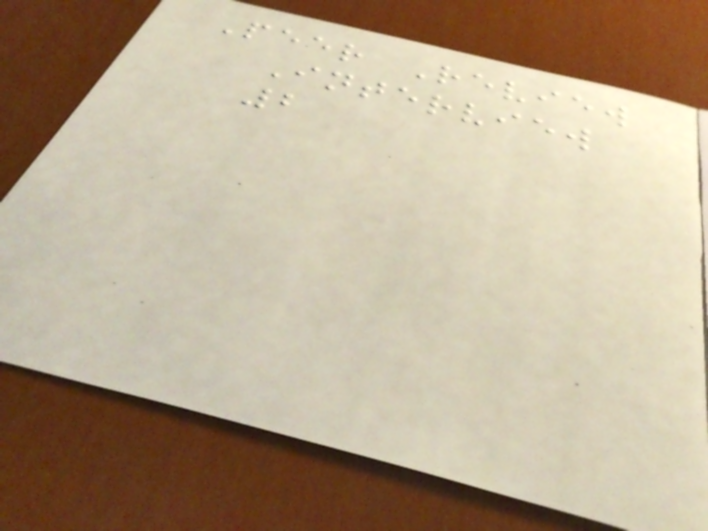Peer Review
Interview
2
